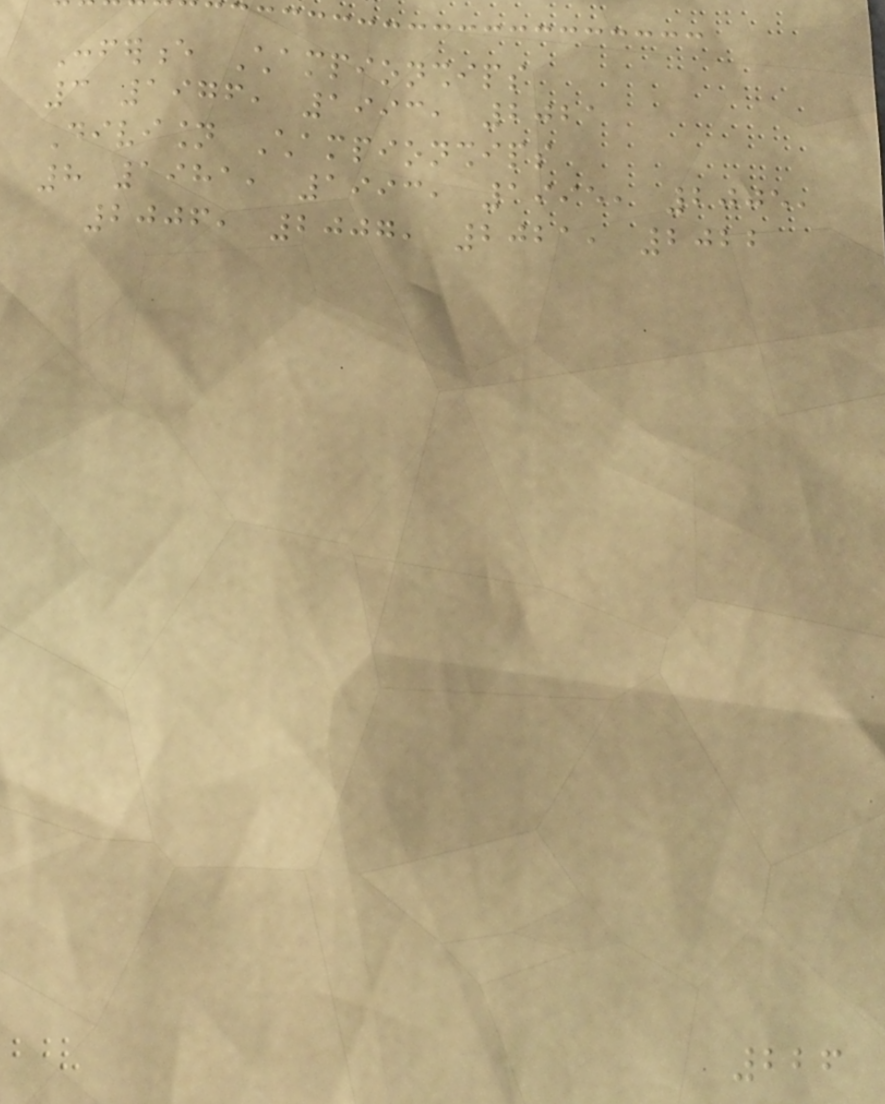Conference Championships
3 1976, 1993, 2021
Division Championships
8 1981, 1993, 1995, 2005,
2006, 2007, 2021, 2022
226
